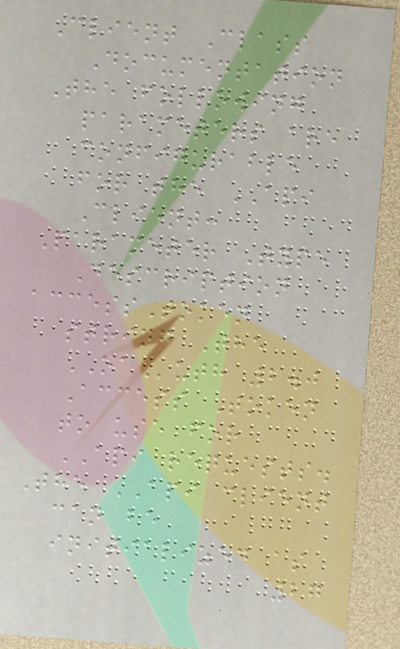Client Class
Documentation
The following
parameters are
configurable
for the API
Client:
Parameter Type
Description
accessToken
string The
OAuth 2.0
Access Token
to use for
API requests.
The API client
can be
initialized as
27
